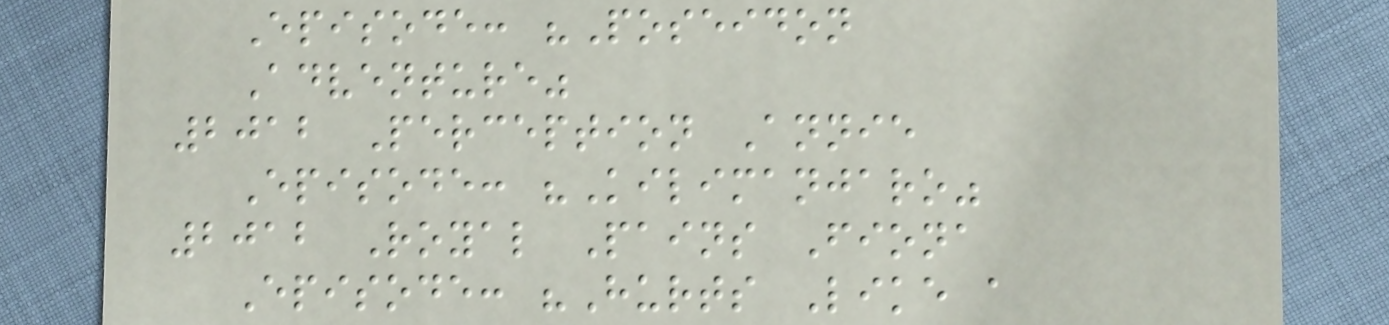Episode: "Poseidon
Adventure"
2012 Perception Annie
Episode: "Kilimanjaro"
2012 Royal Pains Fiona
Episode: "Hurts Like a
